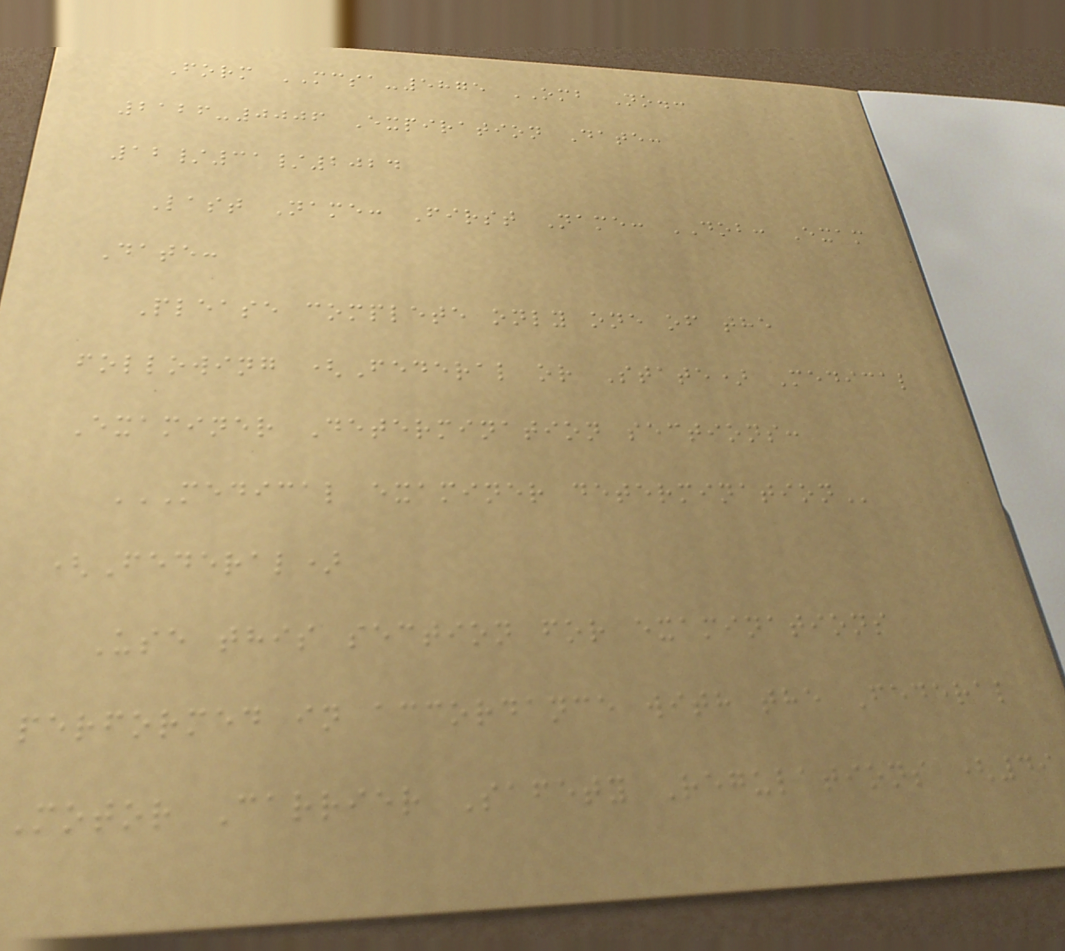Form MCSA-5875 OMB No.:
2126-0006 Expiration Date:
12/31/2024
Last Name: First Name: DOB: Exam
Date:
Please complete only one of the
following (Federal or State) Medical
Examiner Determination sections:
MEDICAL EXAMINER DETERMINATION
(Federal)
Use this section for examinations
performed in accordance with the Federal
Motor Carrier Safety Regulations (49
